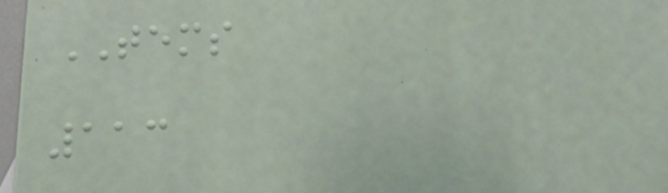TEMS
113
